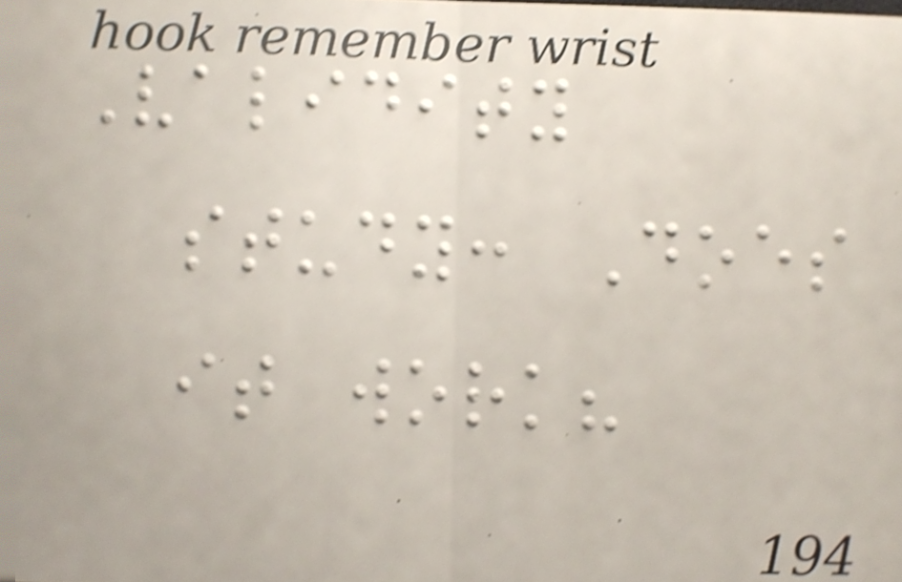Validity
study: Does
it work?
